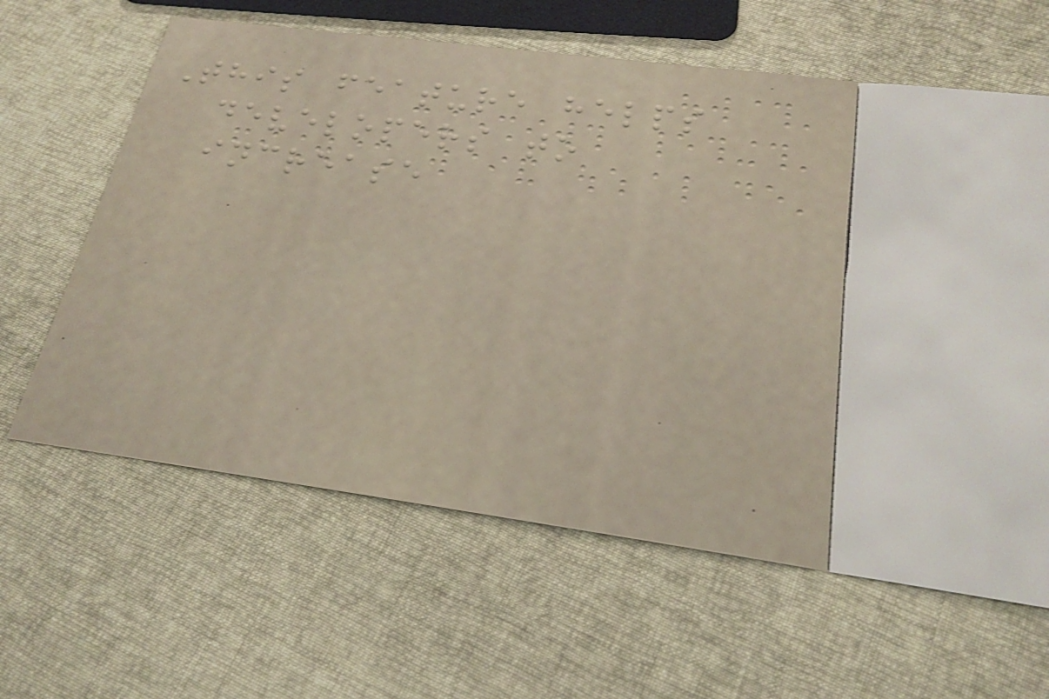This feature helps
developers to
increase
